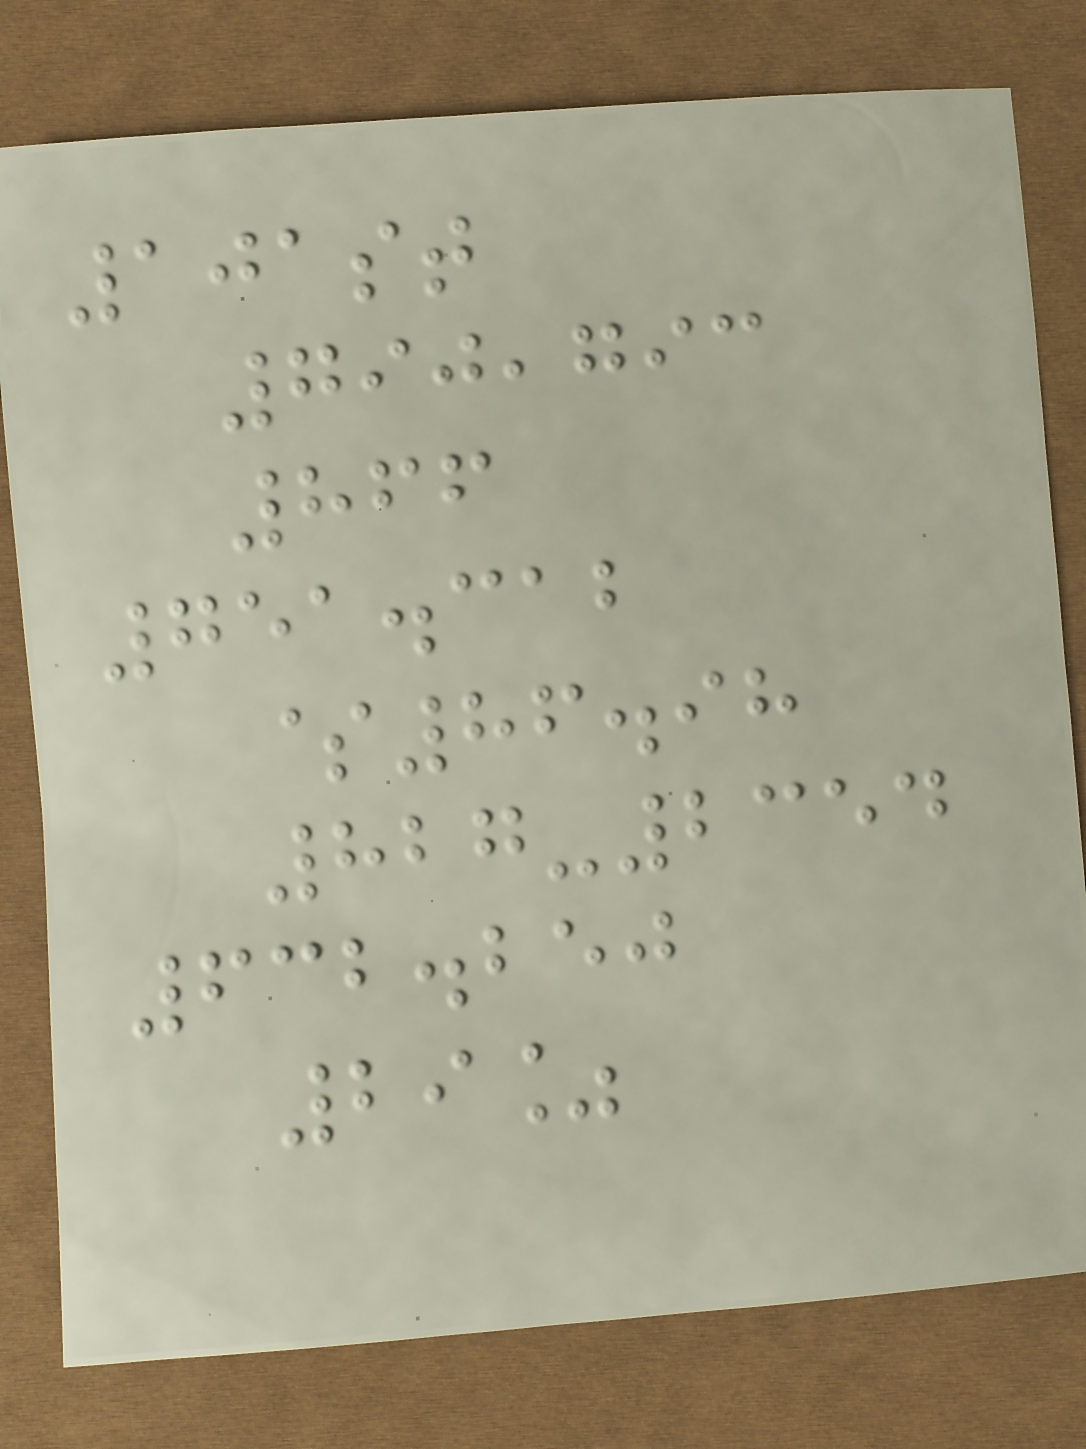101st
790,793
866
751.312
$86.98
827-2354
632.250
29%
